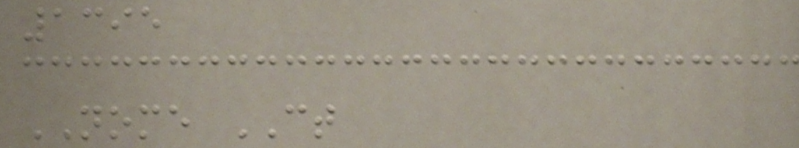1395
NOME CT
